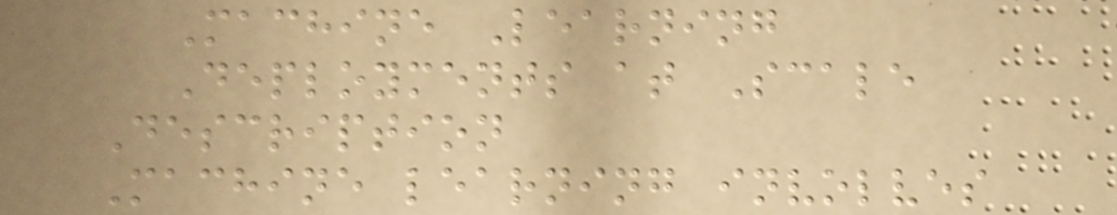Machine Learning
Deployments at Scale
Description
Machine learning involves
